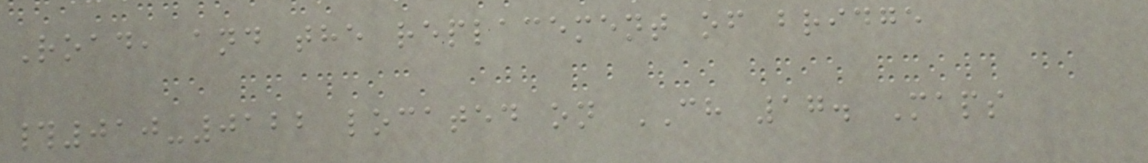Road, and the replacement of bridge
#010-0122 located on CH 17. Maps
